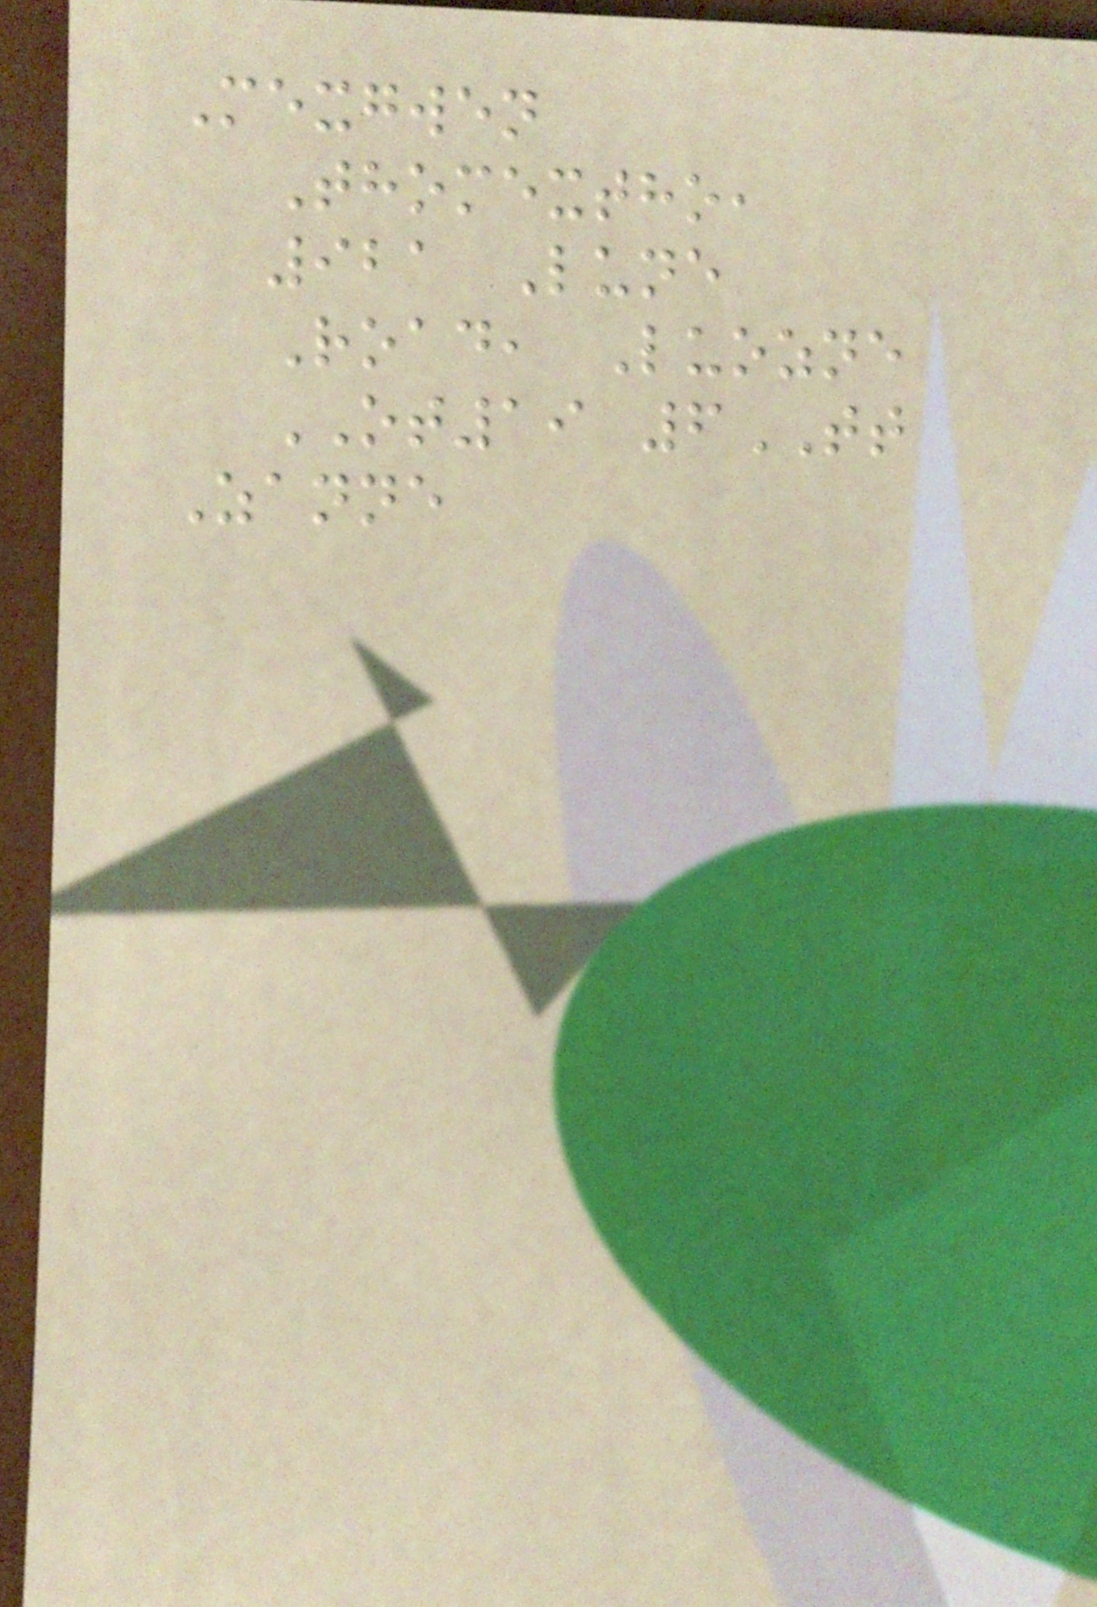Mexgwen
Thomextho,
921 Lune
Road, Luozne
OT19 6TT
Zanne
